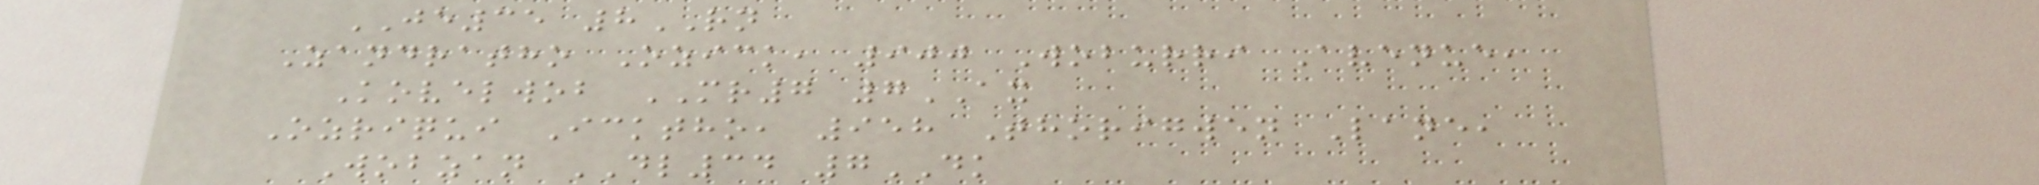JE35 8RN
Zandratho Ozick, 900 Woburri Avenue,
Kovelwob MR7 7AX
Ozriqui Icktho, 958 Thorigwen Lane,
Wobzan DL34 7DK
